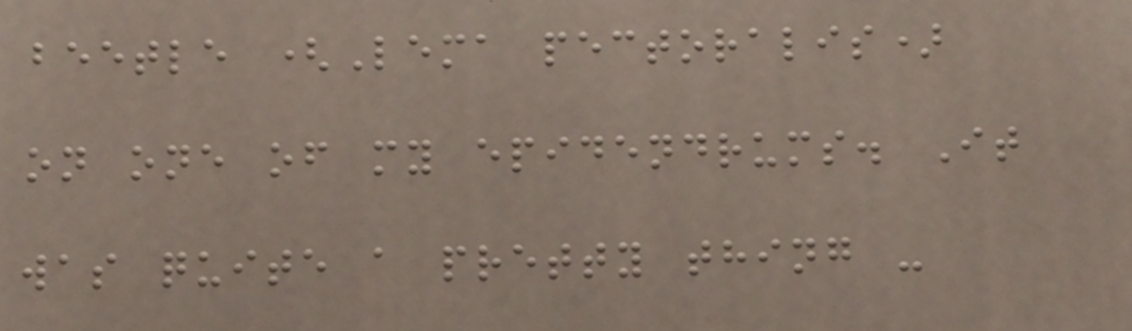beetle (Lema pectoralis)
on one of my epidendrums. It
was quite a pretty thing -
